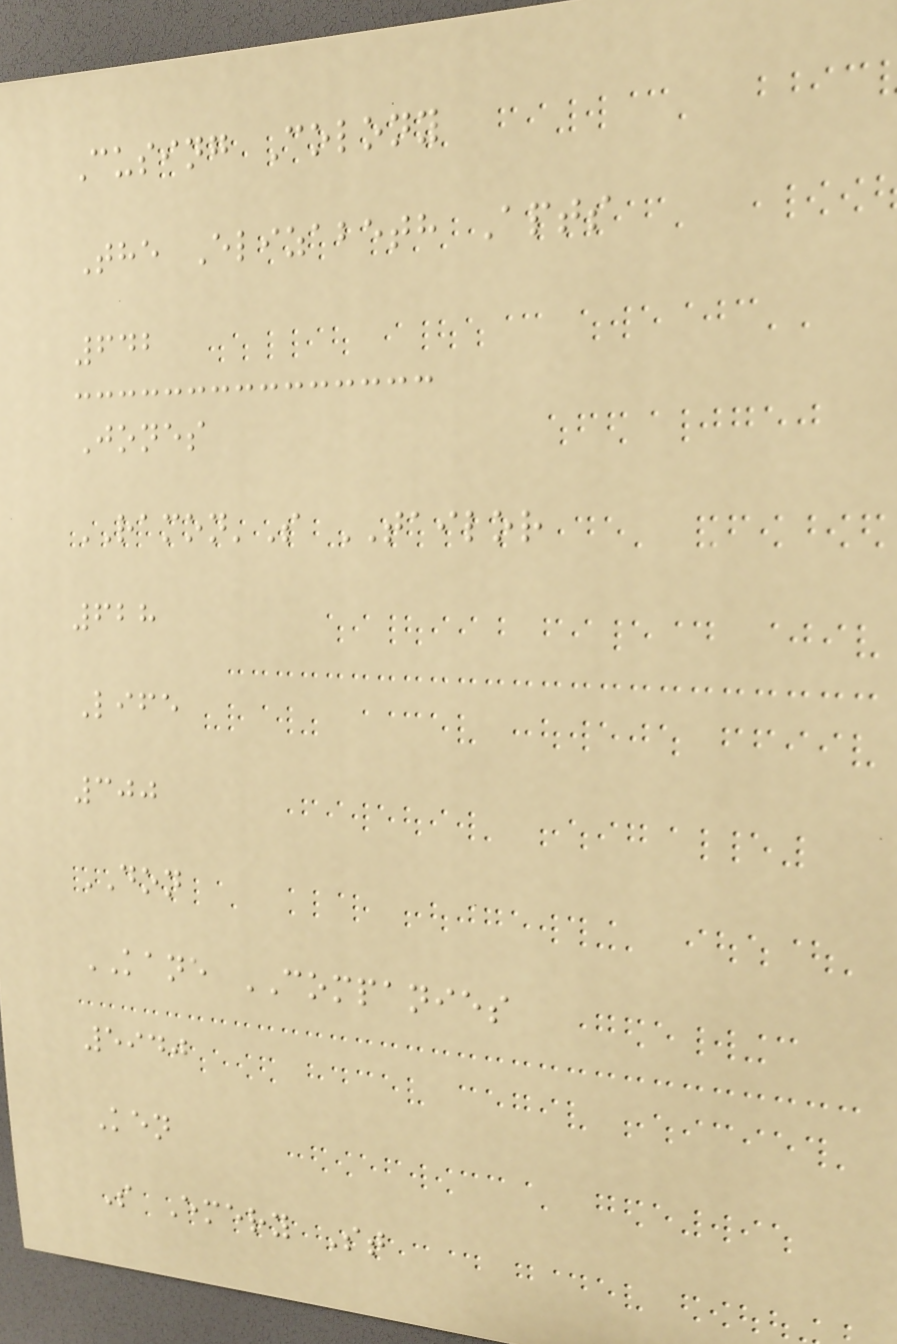Cusing Colony
The Elizabeth Apts
642
Jones
RAMON'S TAILOR
628
Life
300
DON
KANE COMPANIES
5940
Ken
S Emery St
